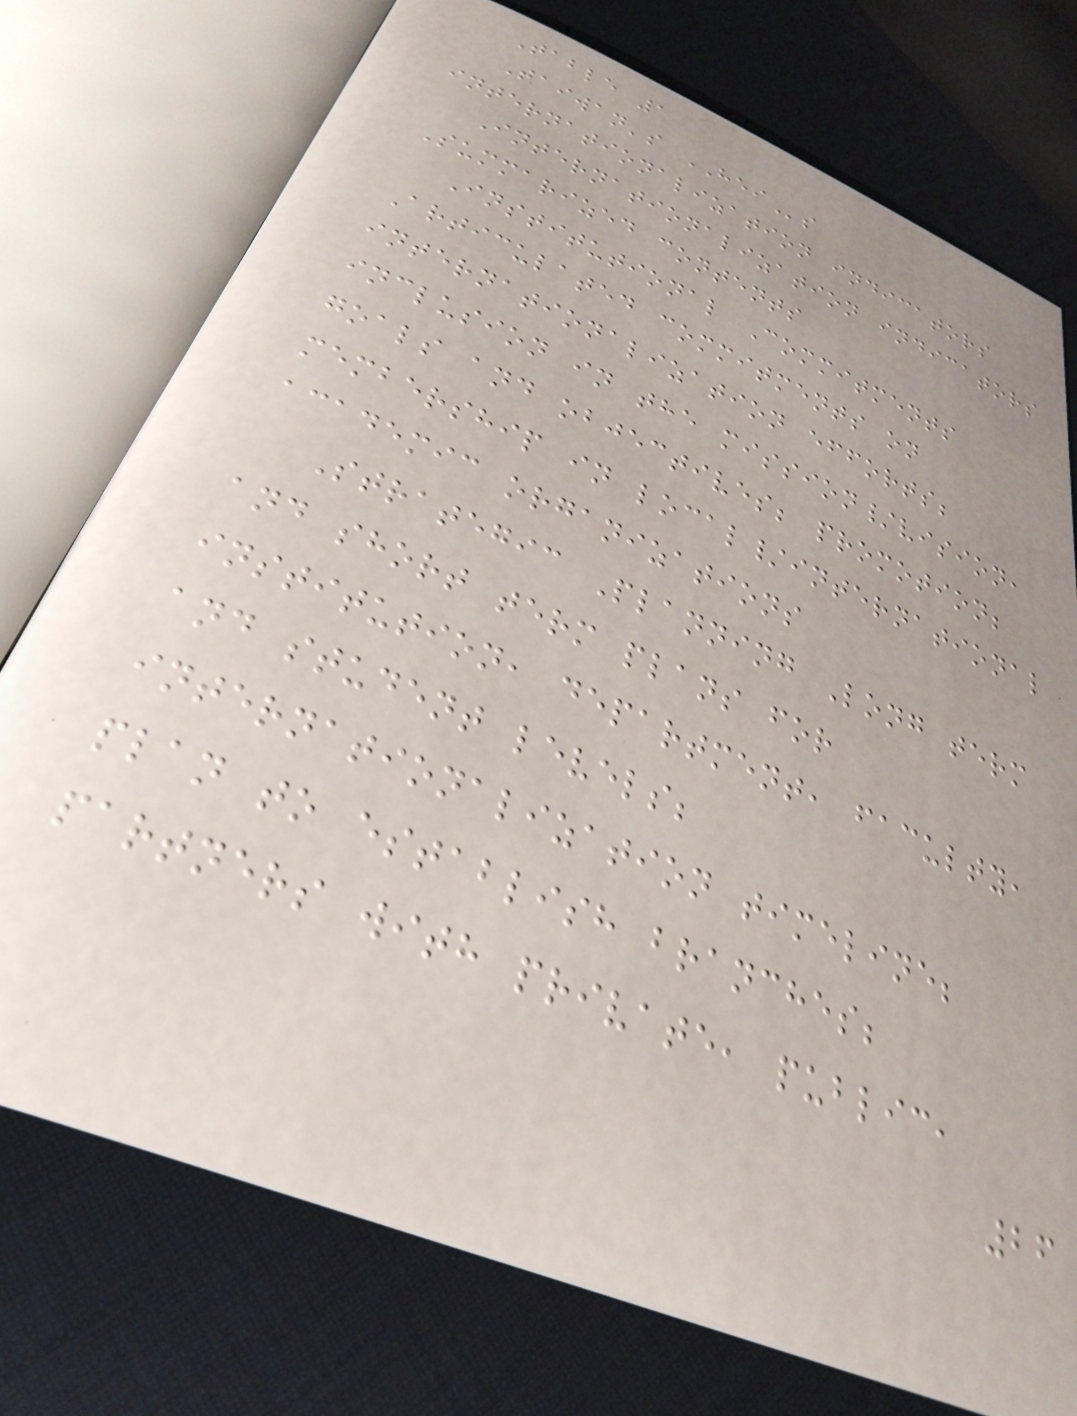Table 1
Taiwan's HEIs
internationalization indicators
Internationalization indicators
Summarized contents
Institutional Commitments
Articulated commitments on
internationalization efforts;
inclusion in the mission/vision,
goals and objectives; promotion;
membership in local/international
academic organizations
Strategic Planning Long term
and short term plans for
institution, department, faculty,
and student levels;
internationalization timeline;
plan to establish branches;
partners with private, public,
26
